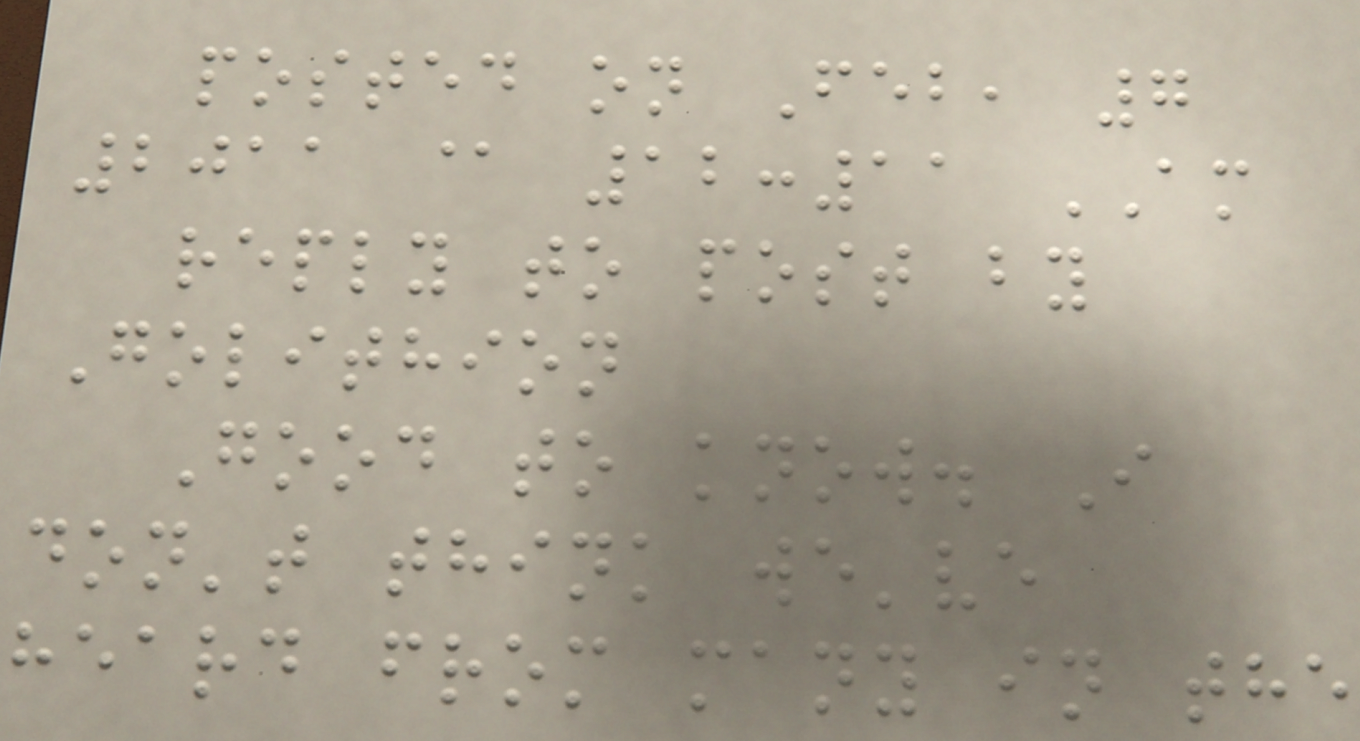posted on Feb, 7
2011 @ 12:11 AM
reply to post by
Golithion
Good to know. I
don't think we've
heard from many in the
